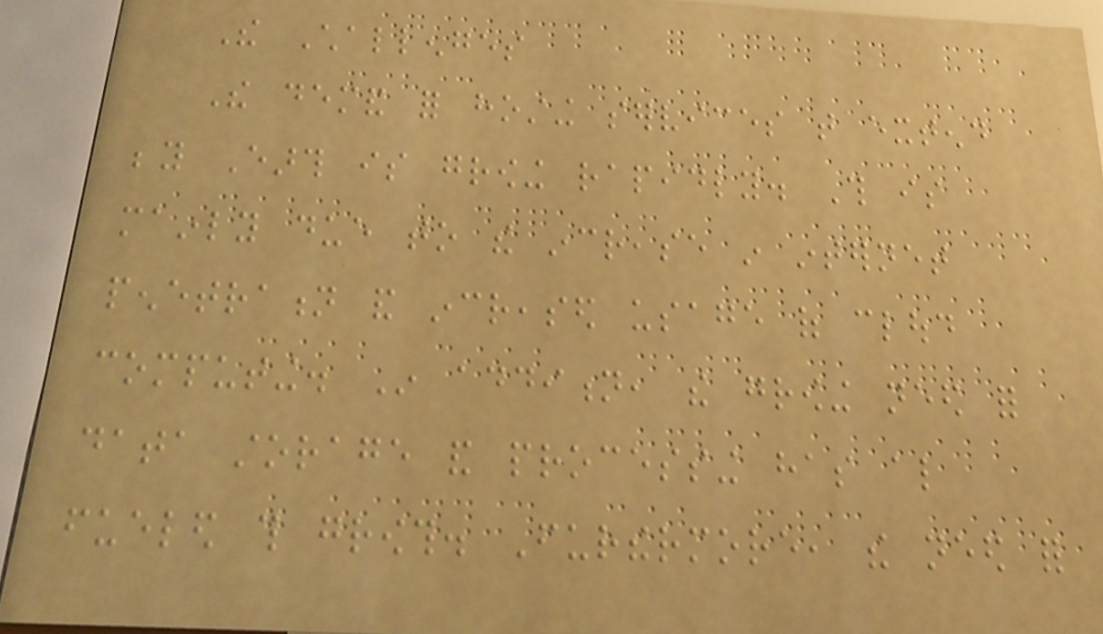The Challenges
The demand for hosting services that extend
beyond Earth is growing rapidly. This is
mainly due to the increase in internet
penetration and increased usage of cloud
computing. In addition, the growing need for
data storage and processing has also
fueled this growth. Furthermore, the need for
